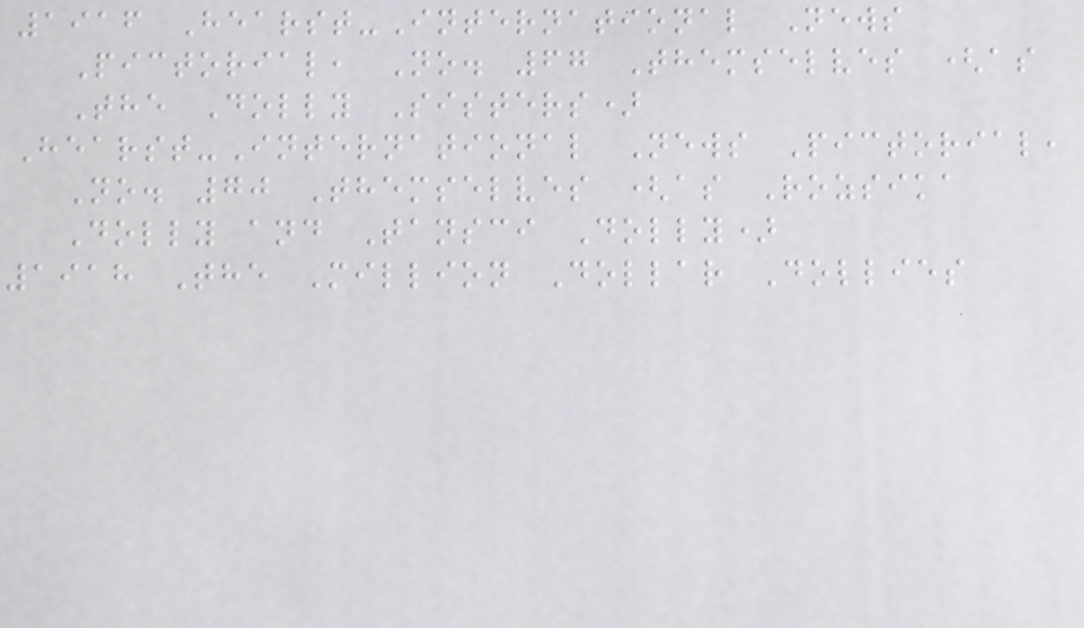1916 Hearst-International News
Pictorial, No. 67 Themselves (as
The Dolly Sisters)
Hearst-International News Pictorial,
No. 70 Themselves (as Rozsika
Dolly and Tansci Dolly)
1918 The Million Dollar Dollies
